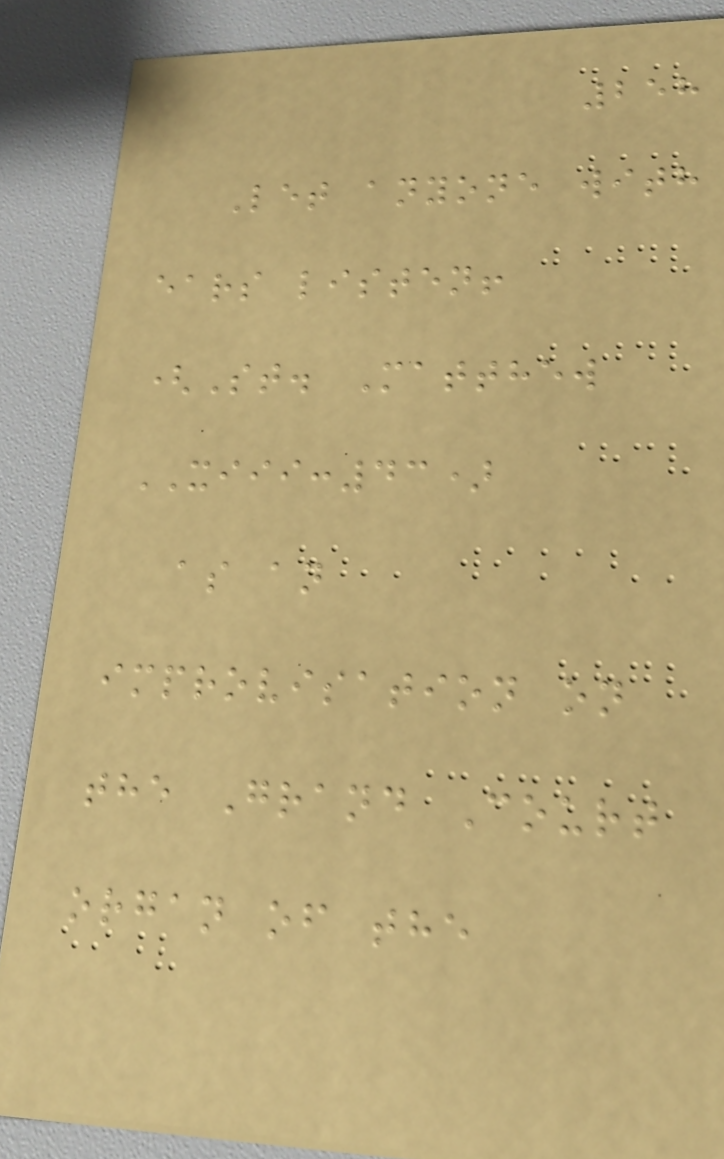258
Let anyone with
ears listen!
(St. Matthew
XIII:43)
as an
improvisation on
the Grand Court
organ of the
